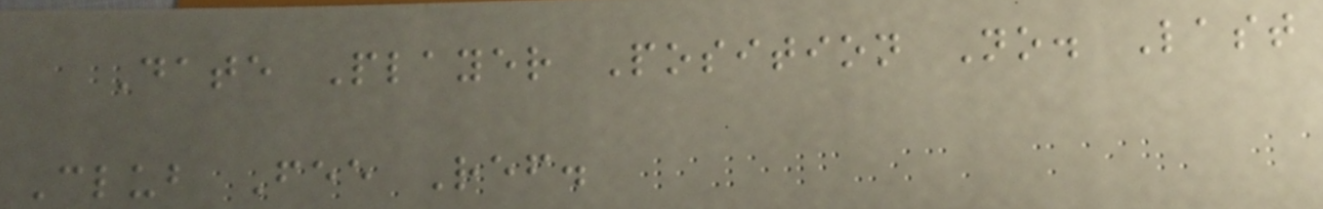Date Player Position No. Last
Club Fee Ref.
